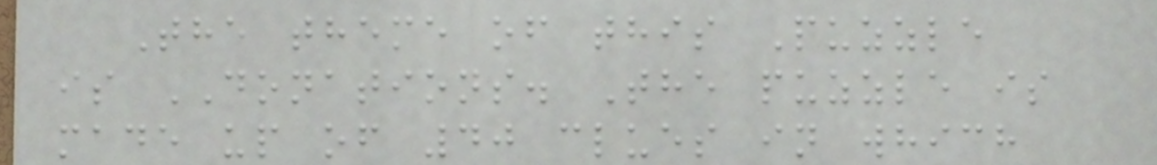The theme of this Puzzle
is DONATIONS. The puzzle is
made up of 40 clues in which
